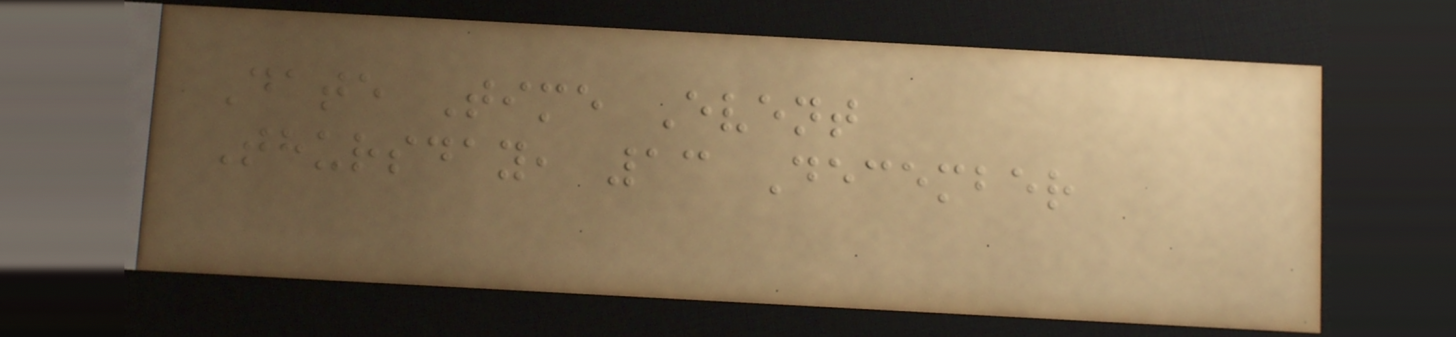Date Time Event
Thursday, 13 December
